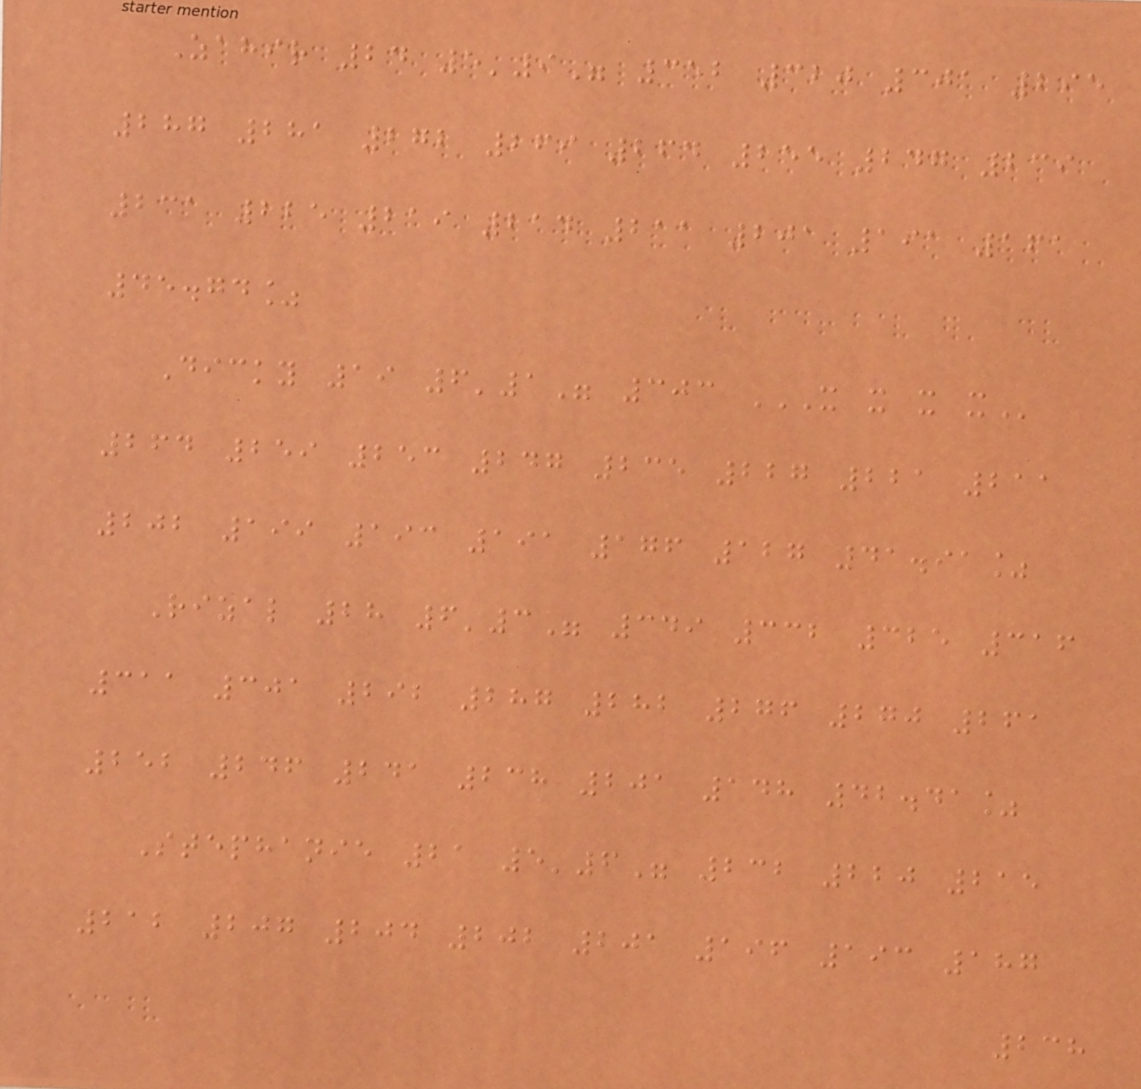Zahir 24 5'9" 352 320 301 295
287 281 272 269 264 255 247 239
231 225 219 214 211 201 191 161
45.74%
Dicky 19 6'1" 303 X X X X
264 259 253 247 235 227 221 211
202 199 193 191 176 127 41.91%
Rizal 28 6'3" 349 332 325 316
311 301 292 287 282 276 270 261
252 246 241 238 201 148 42.41%
Stephanie 21 5'6" 232 220 215
212 207 204 202 201 196 193 187
238
